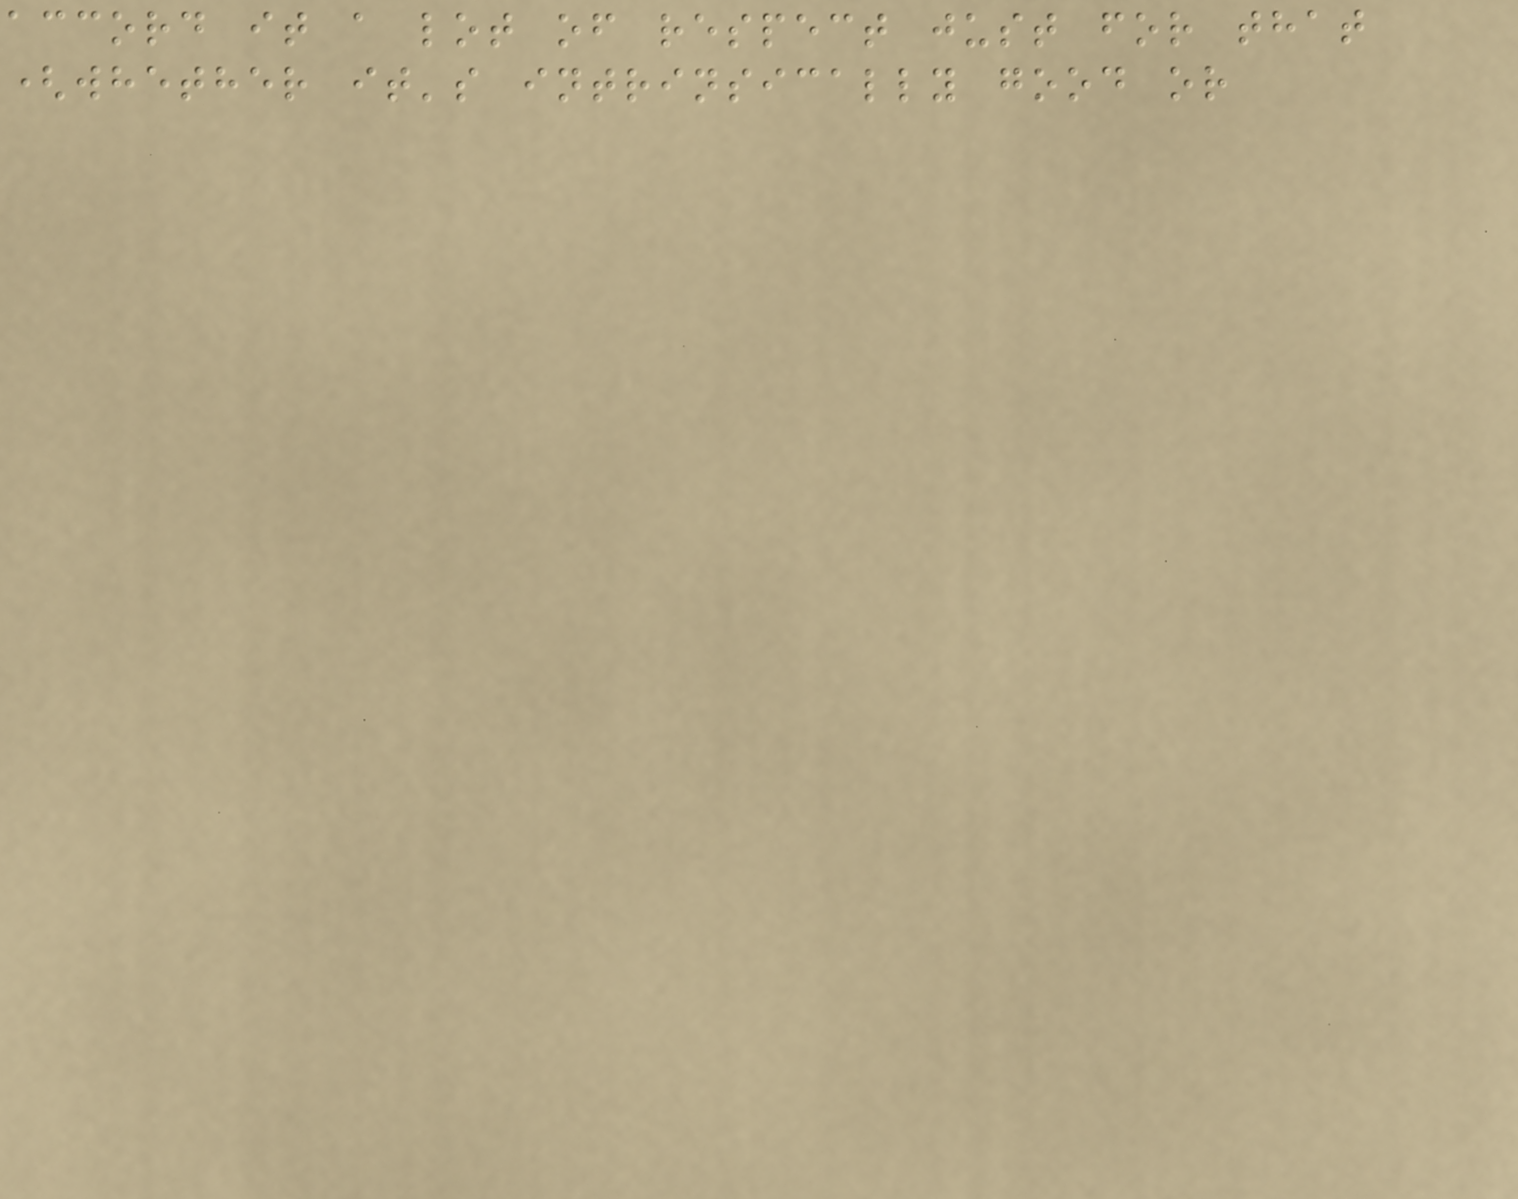accord it a lot of respect just for that
(whether it's intrinsically good or
